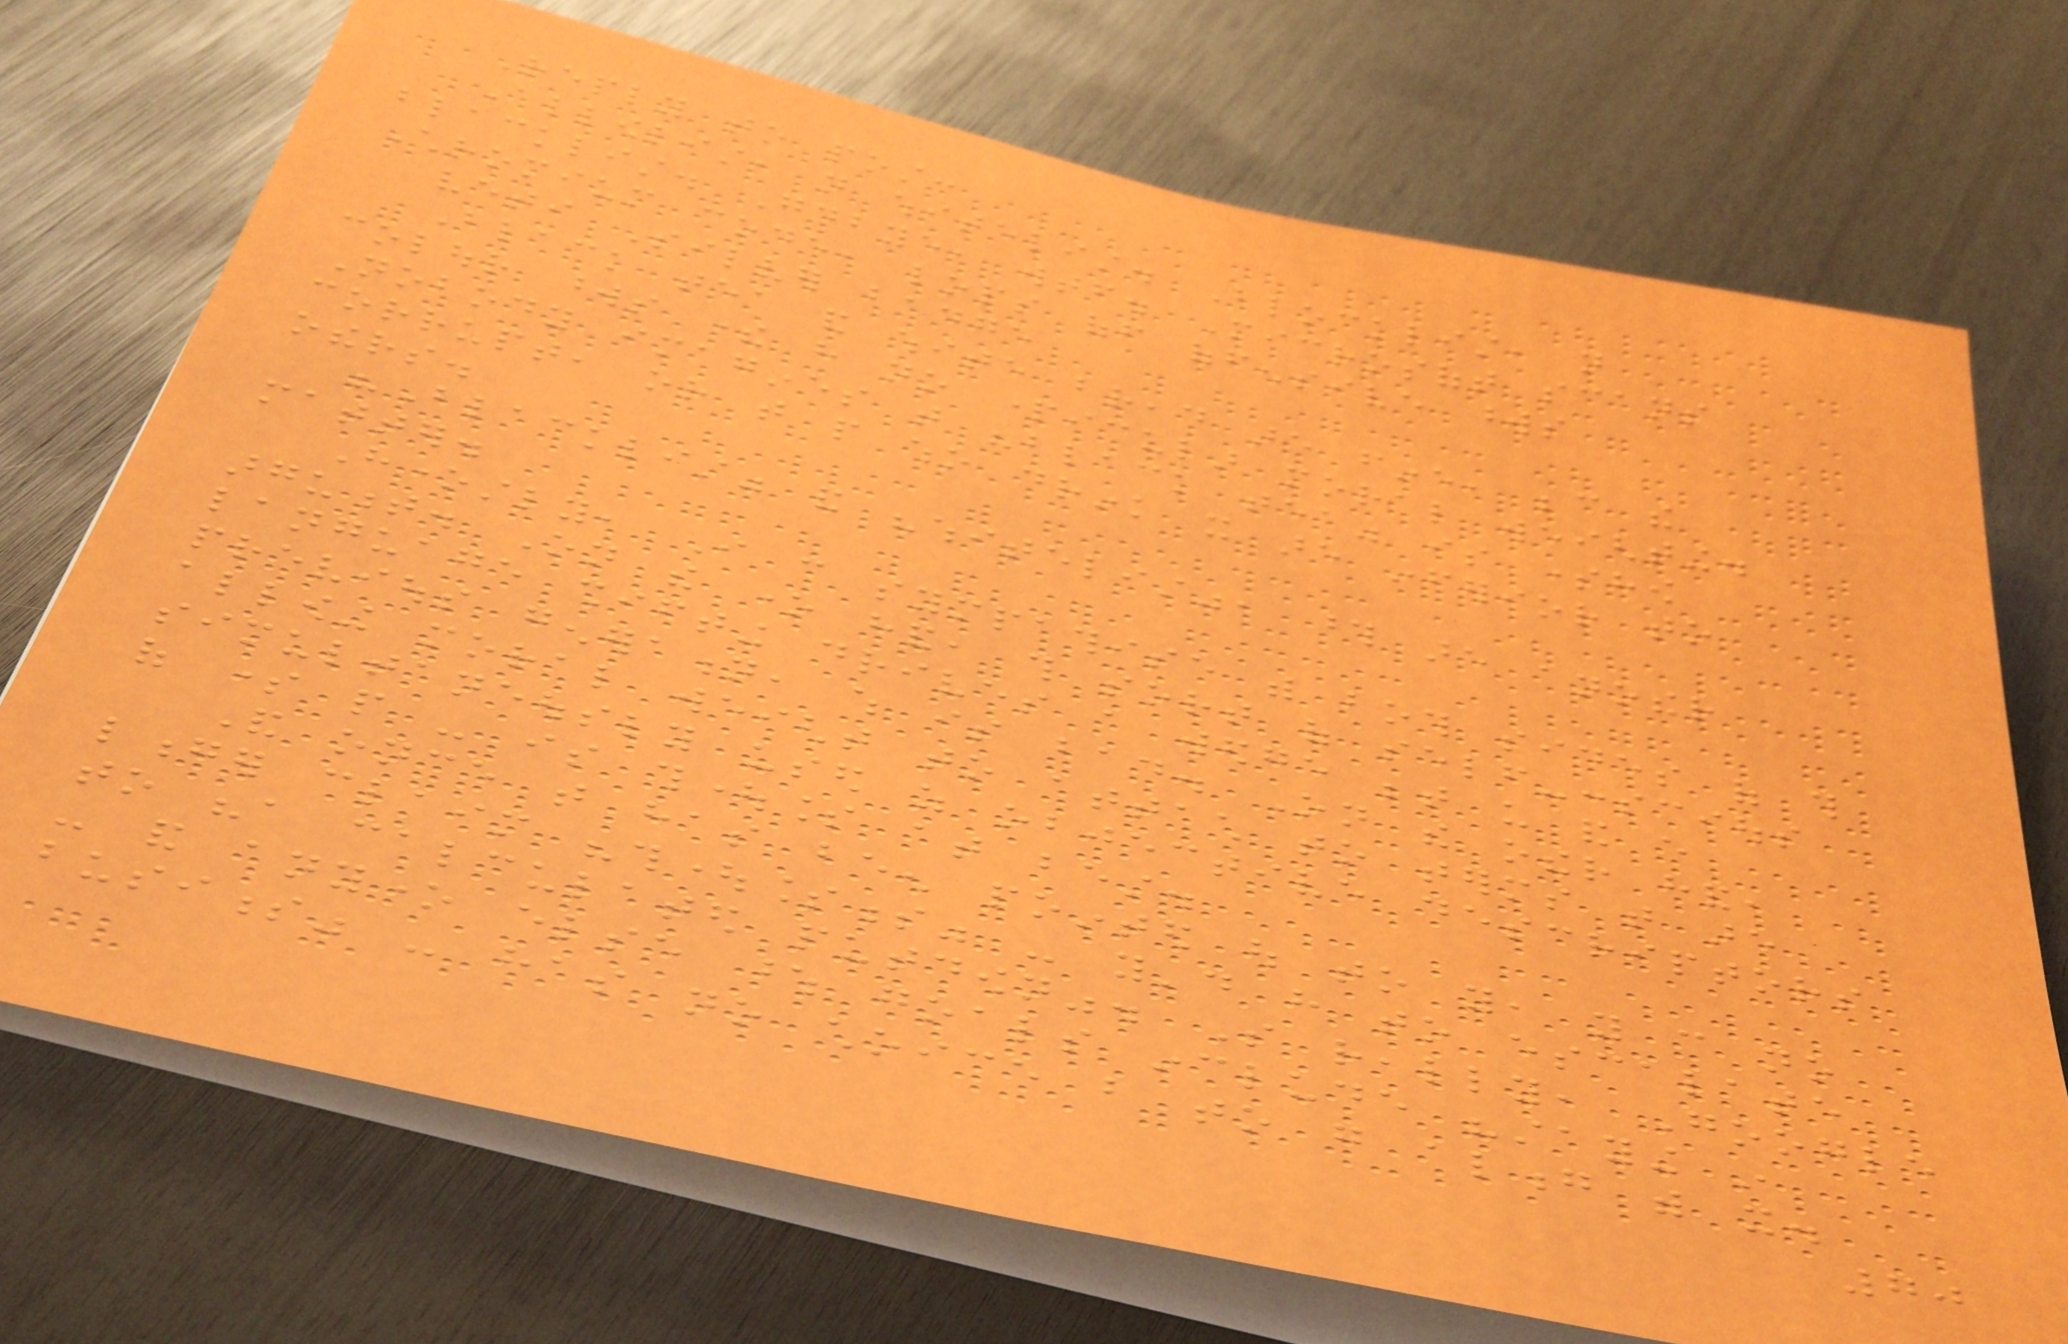Reply to post:
Allowlist, not whitelist. Blocklist, not
blacklist. Goodbye, wtf. Microsoft scans
Chromium code, lops off offensive words
veti Silver badge
Black tea and white bread are fine, because the
colour words there have no particular moral weighting.
Nobody imagines that "black tea" is somehow
corrupt, or that people who drink it are inferior to
others.
"Blacklist" and "whitelist", those are another
matter.
Honestly, I can sympathise with both sides of this
argument. On the one hand, this sort of self-conscious
language shifting drives a wedge between us and every
previous generation, which is bad. On the other hand,
allowing moral weight to attach to terms that are
simultaneously used as objective descriptors
of some people - is thoughtless at best.
And once that has been pointed out to you, you can no
longer claim "thoughtlessness" - you'd have to escalate
to "a calculated putdown". So really, Google
- and anyone else whose goals include "staying in
business" - has no choice but to go along with it.
70
